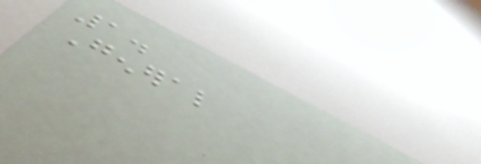1.
General
